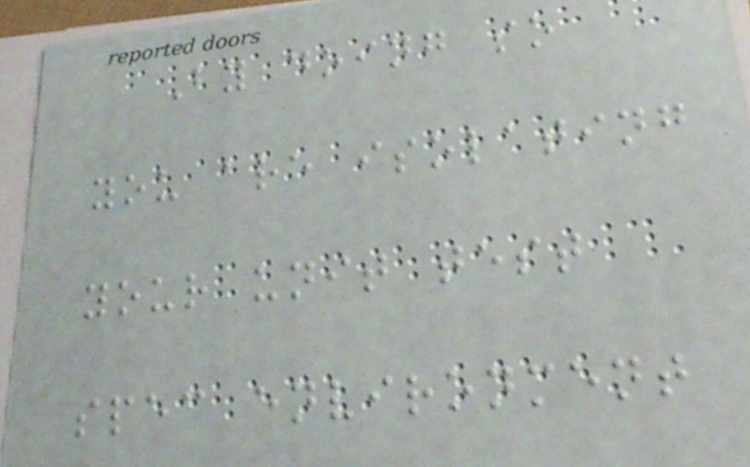By doing so
you are isolating
your unit test
spec environment
